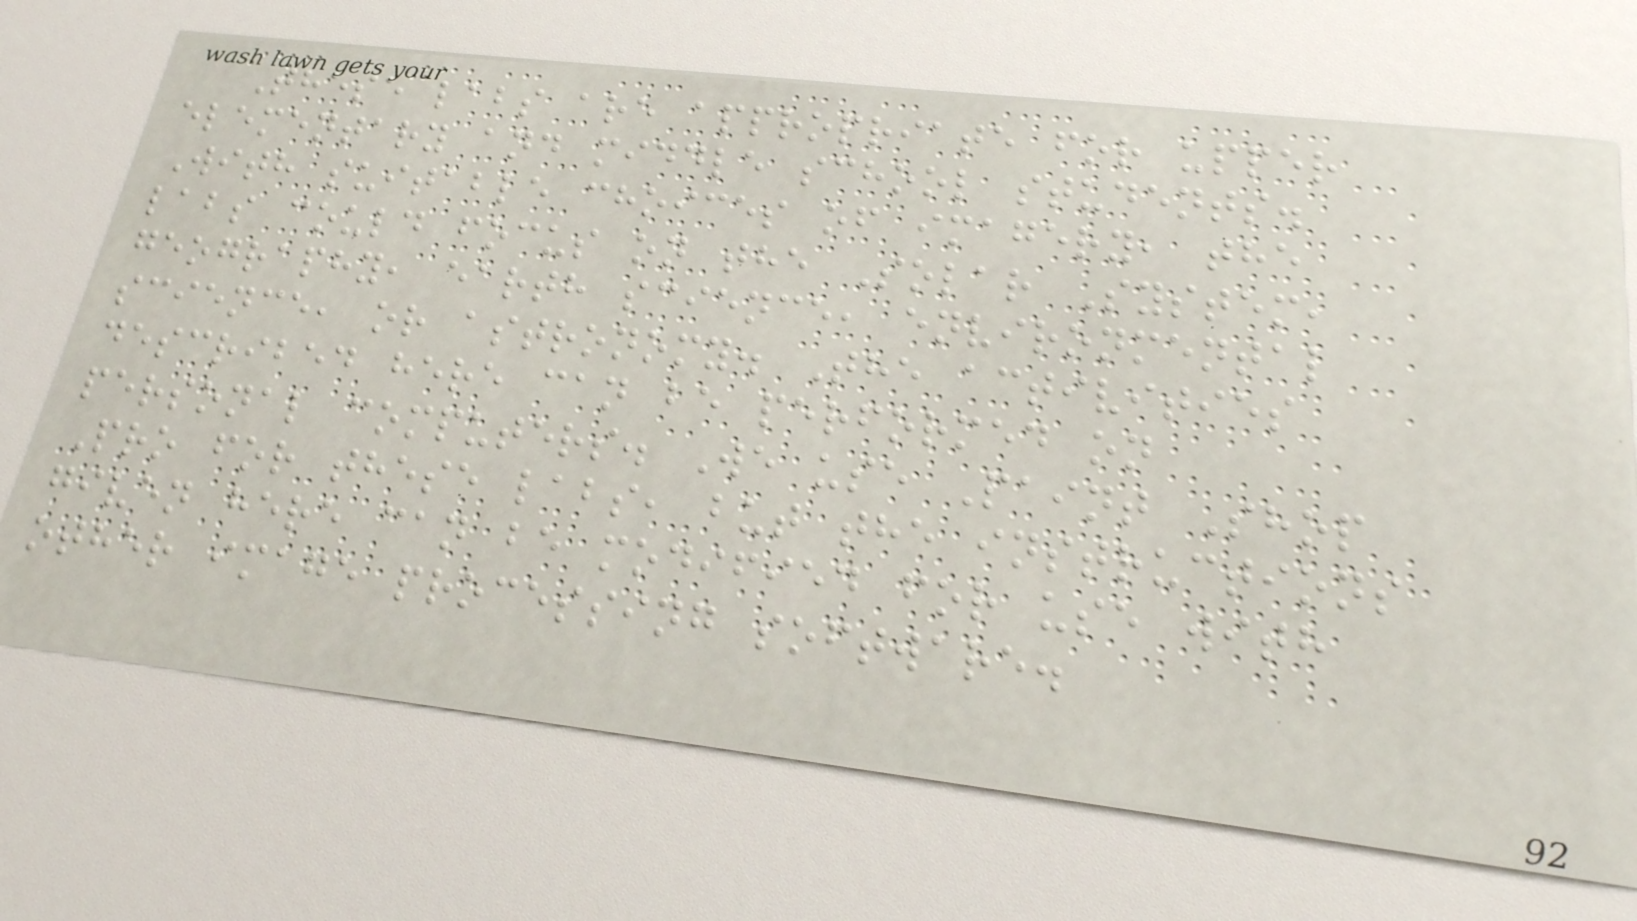These labs are appropriate for upper
elementary and middle school students.
With suitable choices of imagery, the
labs could focus on the Solar System,
geography, earth science, environmental
science, or astronomy. The activities
described here can be performed on
personal computers. We use Paint Shop
Pro for these labs, but the instructions
given here can be modified for use with
other image processing software.
